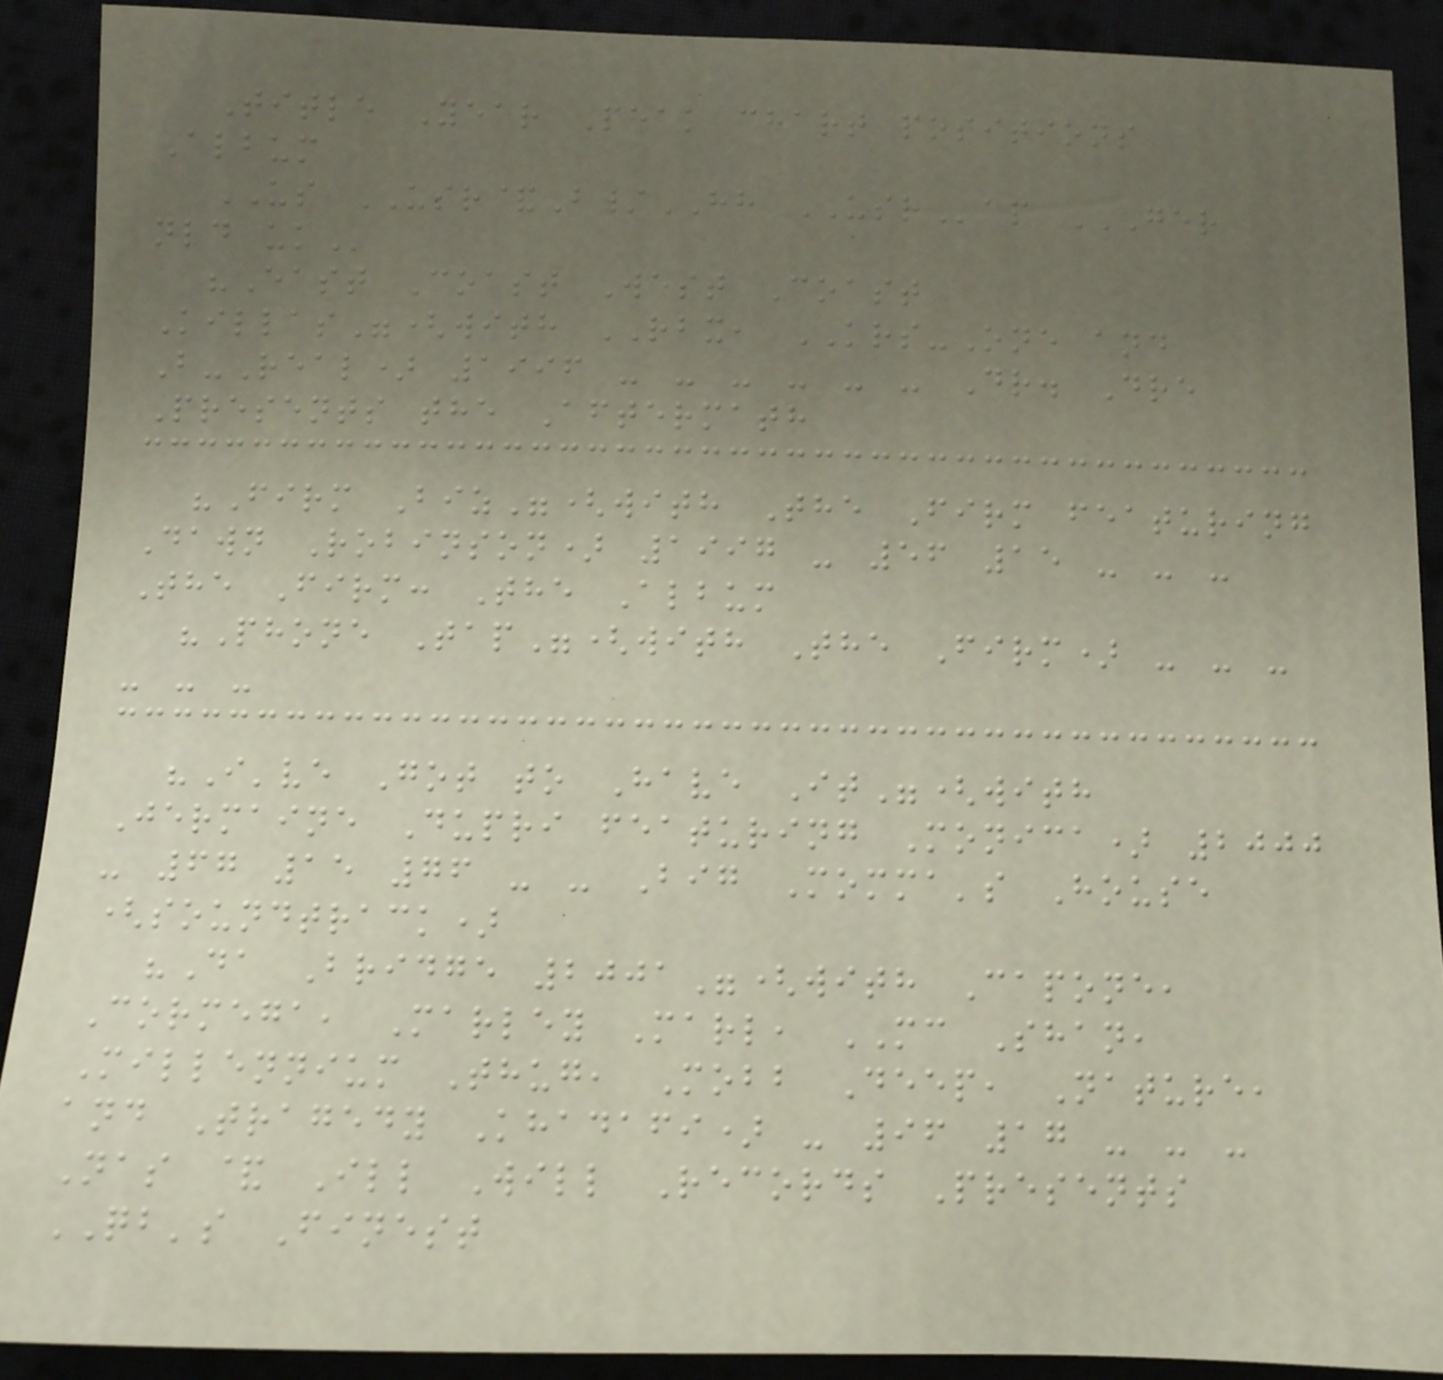Title Year Peak chart positions
Album
US USR&B/HH USRap GER
NLD UK
"East Coast West Coast
Killas"(with RBX, KRS-One and
B-Real) 1996 - - - - - - Dr. Dre
Presents the Aftermath
"Firm Biz"(with The Firm featuring
Dawn Robinson) 1997 - 56 15 - - -
The Firm: The Album
"Phone Tap"(with The Firm) - - -
- - -
"I've Got to Have It"(with
Jermaine Dupri featuring Monica) 2000
- 67 15 76 - - Big Momma's House
(soundtrack)
"Da Bridge 2001"(with Capone,
Cormega, Marley Marl, MC Shan,
Millennium Thug, Mobb Deep, Nature,
and Tragedy Khadafi) - 96 17 - - -
Nas & Ill Will Records Presents
QB's Finest
